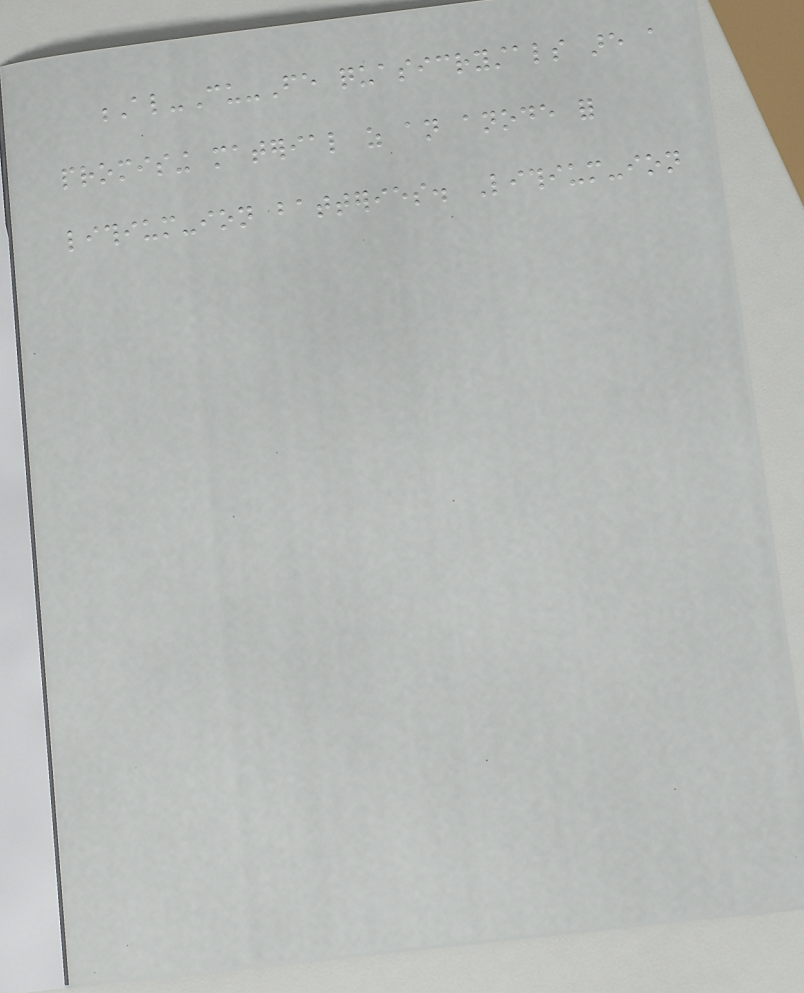Al-Cu-Fe quasicrystals are a
promising material as an anode for
lithium-ion batteries. Lithium-ion
